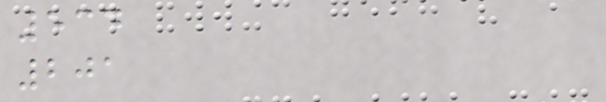534
201
